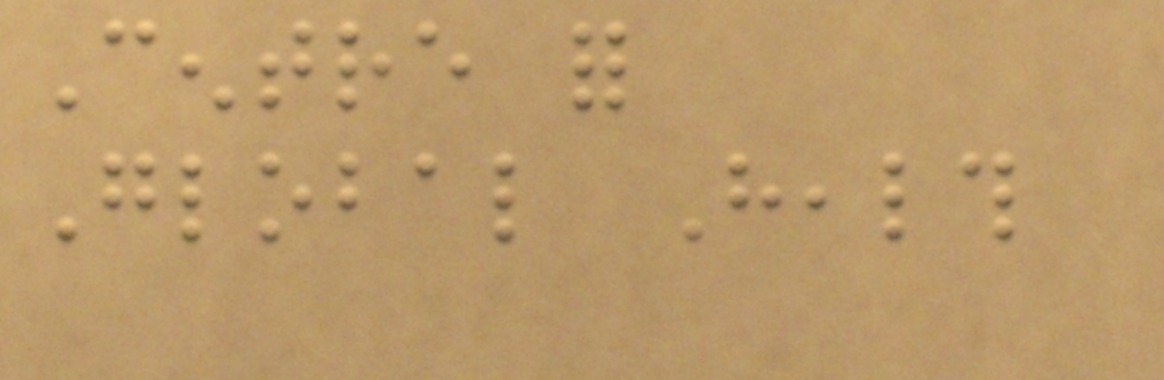Centre for
Global Health
